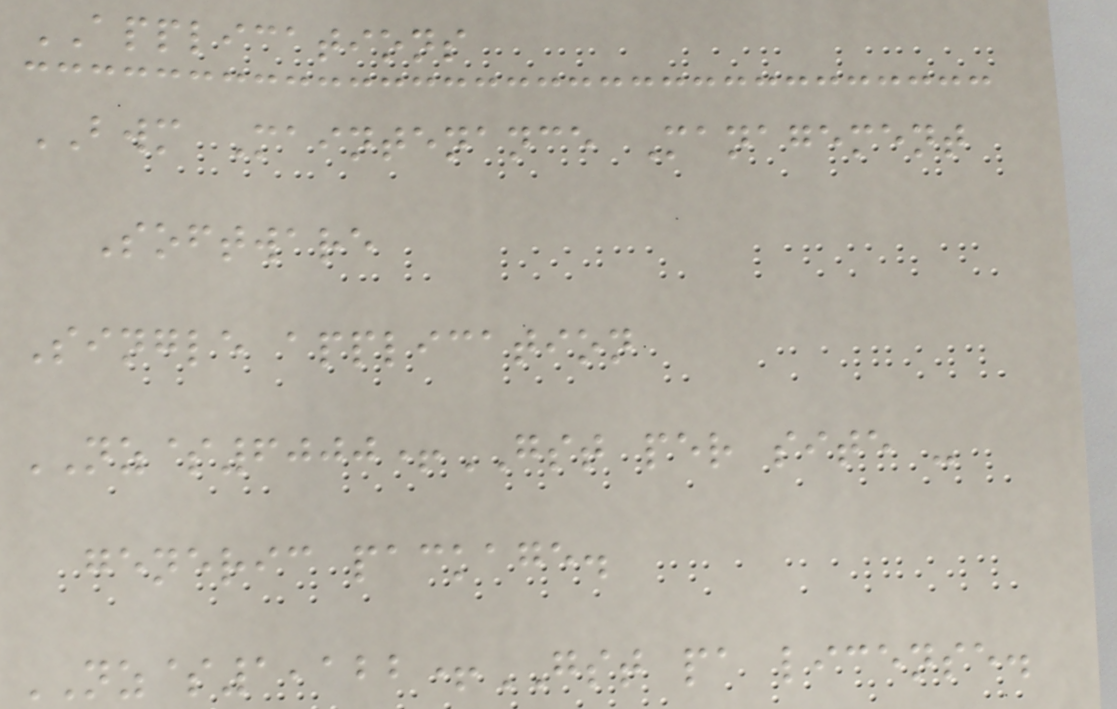APPLICATIONS
BWM Maintenance Management
Software
Single application
NZ$6000+GST per site -
generic package.
NZ$1,122+GST pa license.
